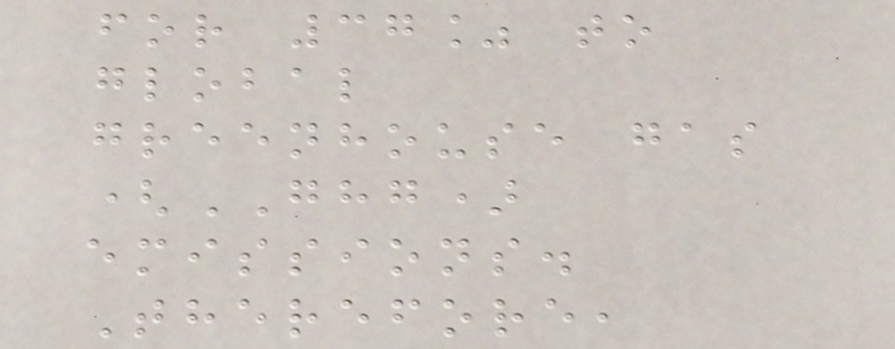for 37% to
global
greenhouse gas
(GHG)
emissions.
Therefore,
